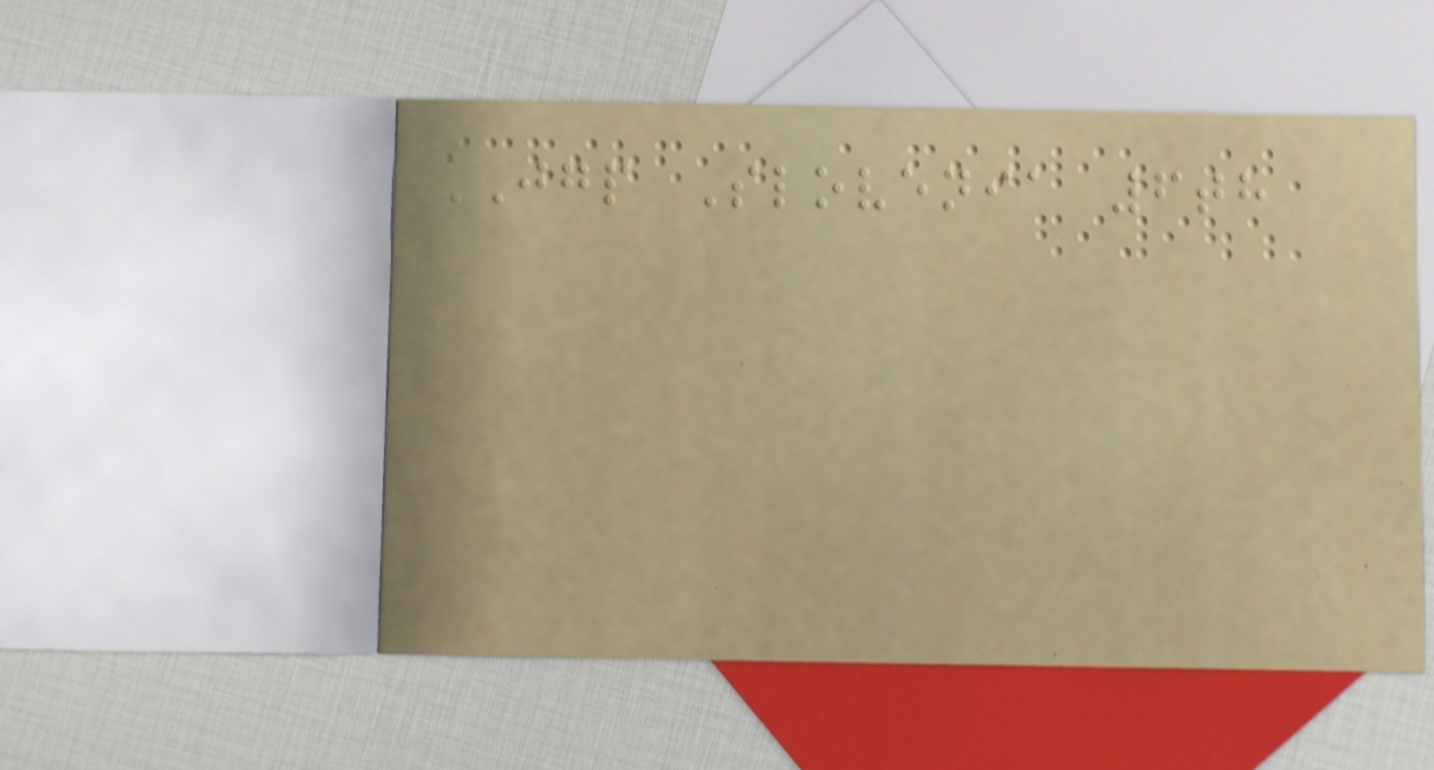JGP Slovenia 6th
